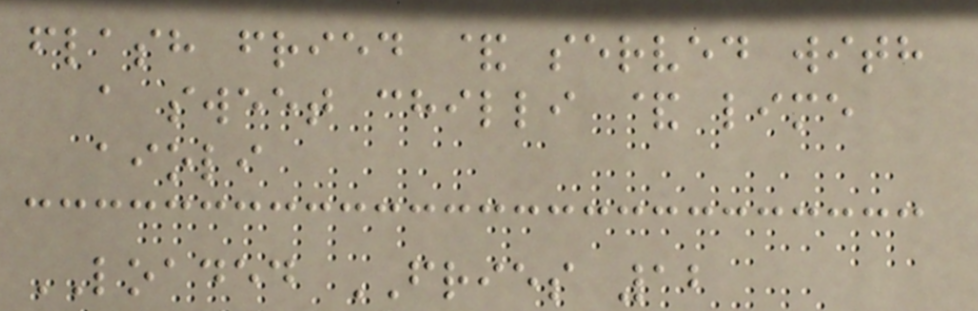flash fried & served with
a sweet chilli & lime
aioli
LOADED FRIES 12
